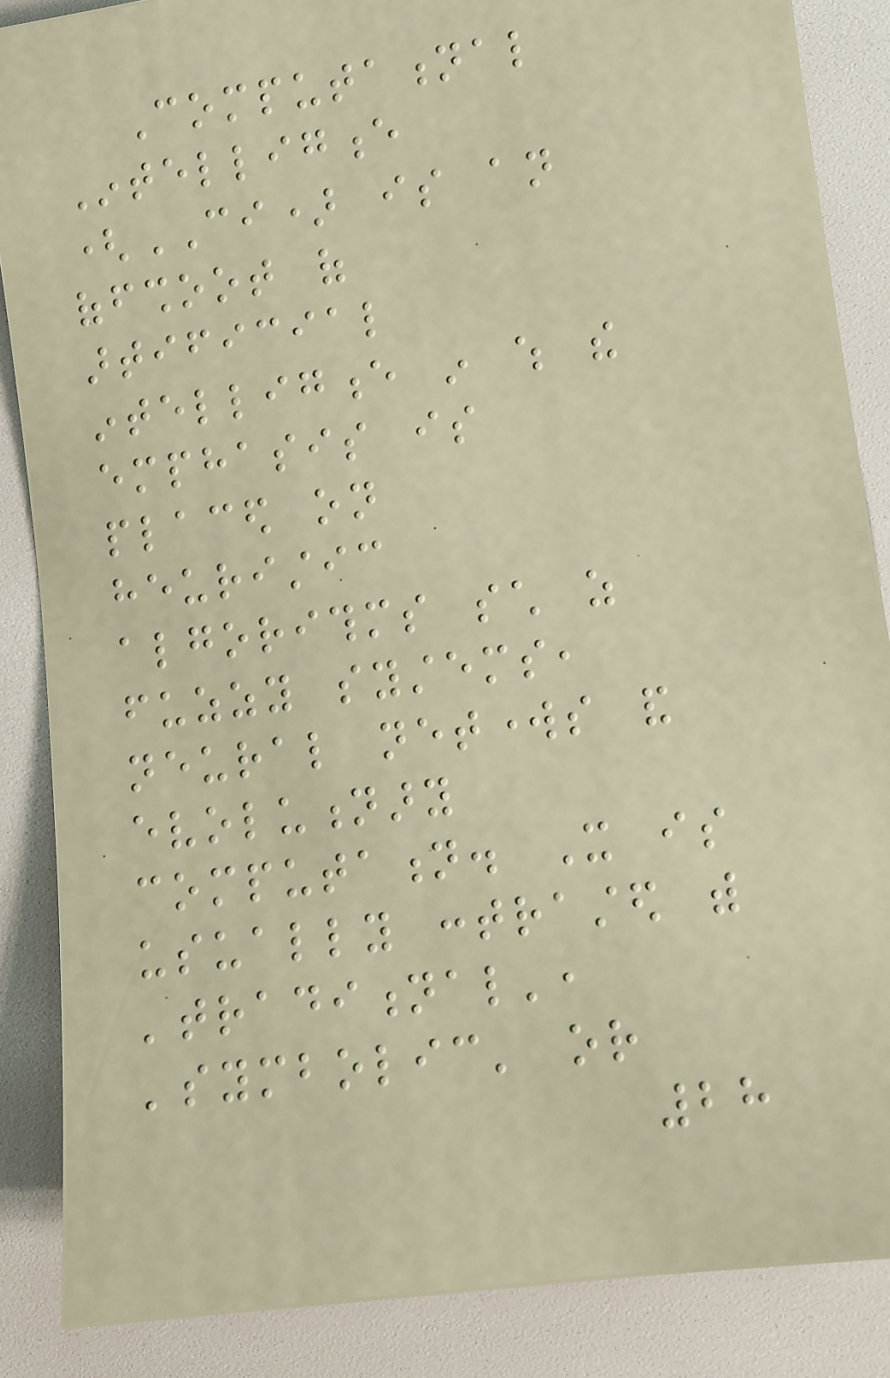Computational
Intelligence
(CI) is an
offshoot of
artificial
intelligence in which the
emphasis is
placed on
heuristic
algorithms such as
fuzzy systems,
neural networks and
evolutionary
computation. It is
usually contrasted with
'traditional',
'symbolic' or
28
